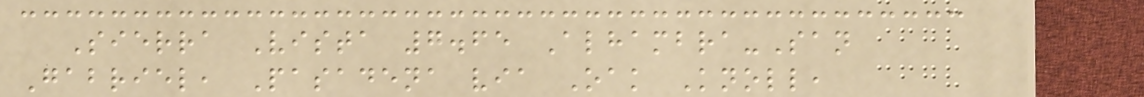Sierra Vista 7.65 Alhambra-San
Gabriel, Pasadena via Oak Knoll,
